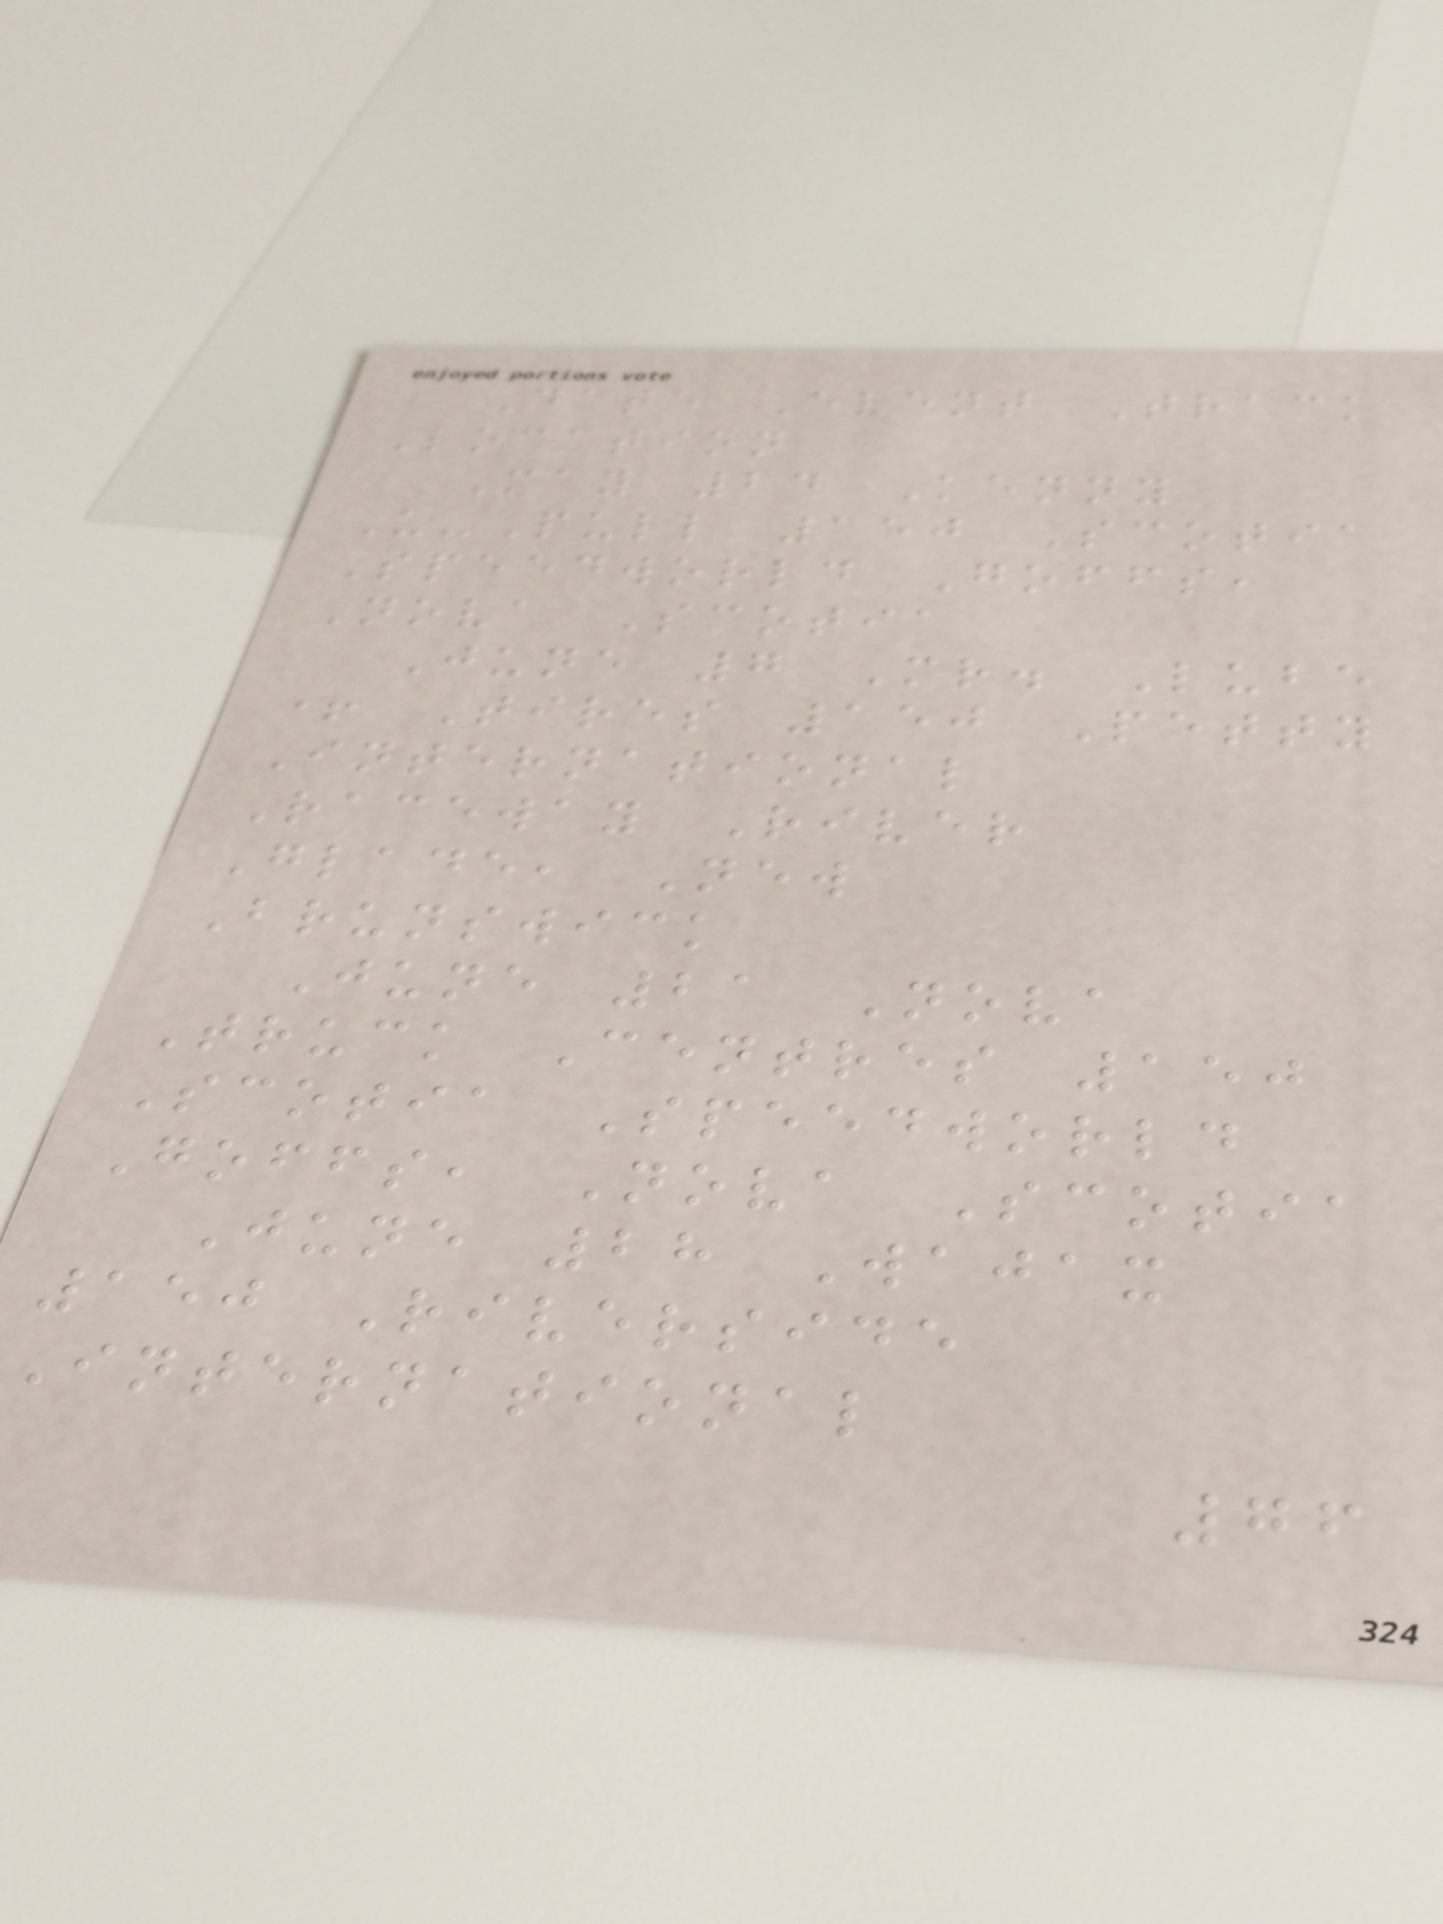Date Event Track
Location
May 24 Kenny
U-Pull 150 Scotia
Speedworld Goffs,
Nova Scotia
June 7 Mr. Lube
+ Tires 150 Petty
International
Raceway River
Glade, New
Brunswick
June 21 Nova
Truck Centres 150
Scotia Speedworld
Goffs, Nova Scotia
June 28 Wajax
150 Riverside
International
76
